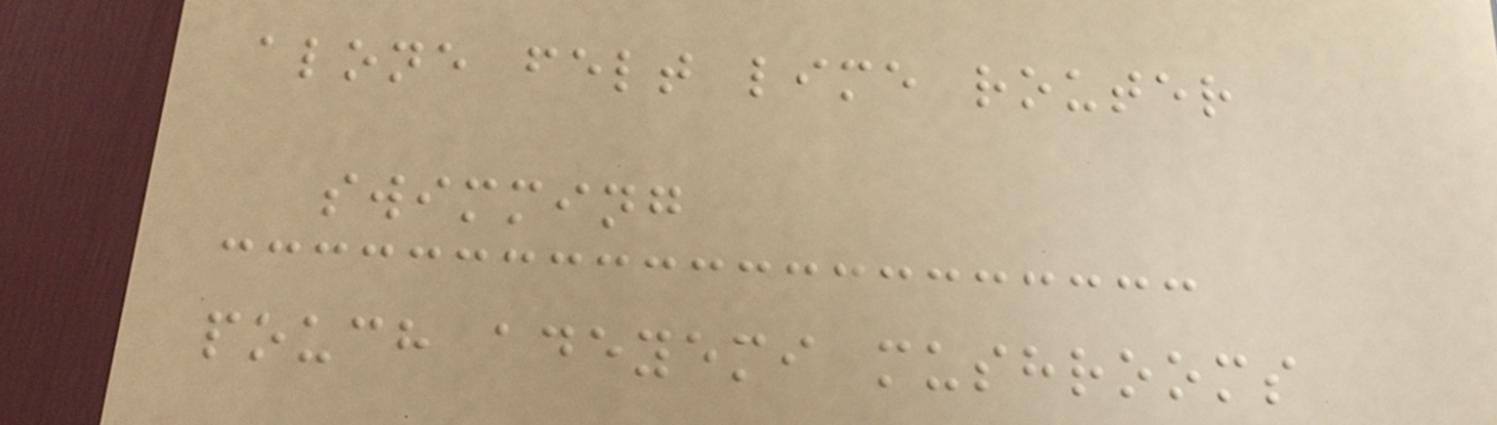alone felt lime router
swimming
pouch adeyemi mushrooms
